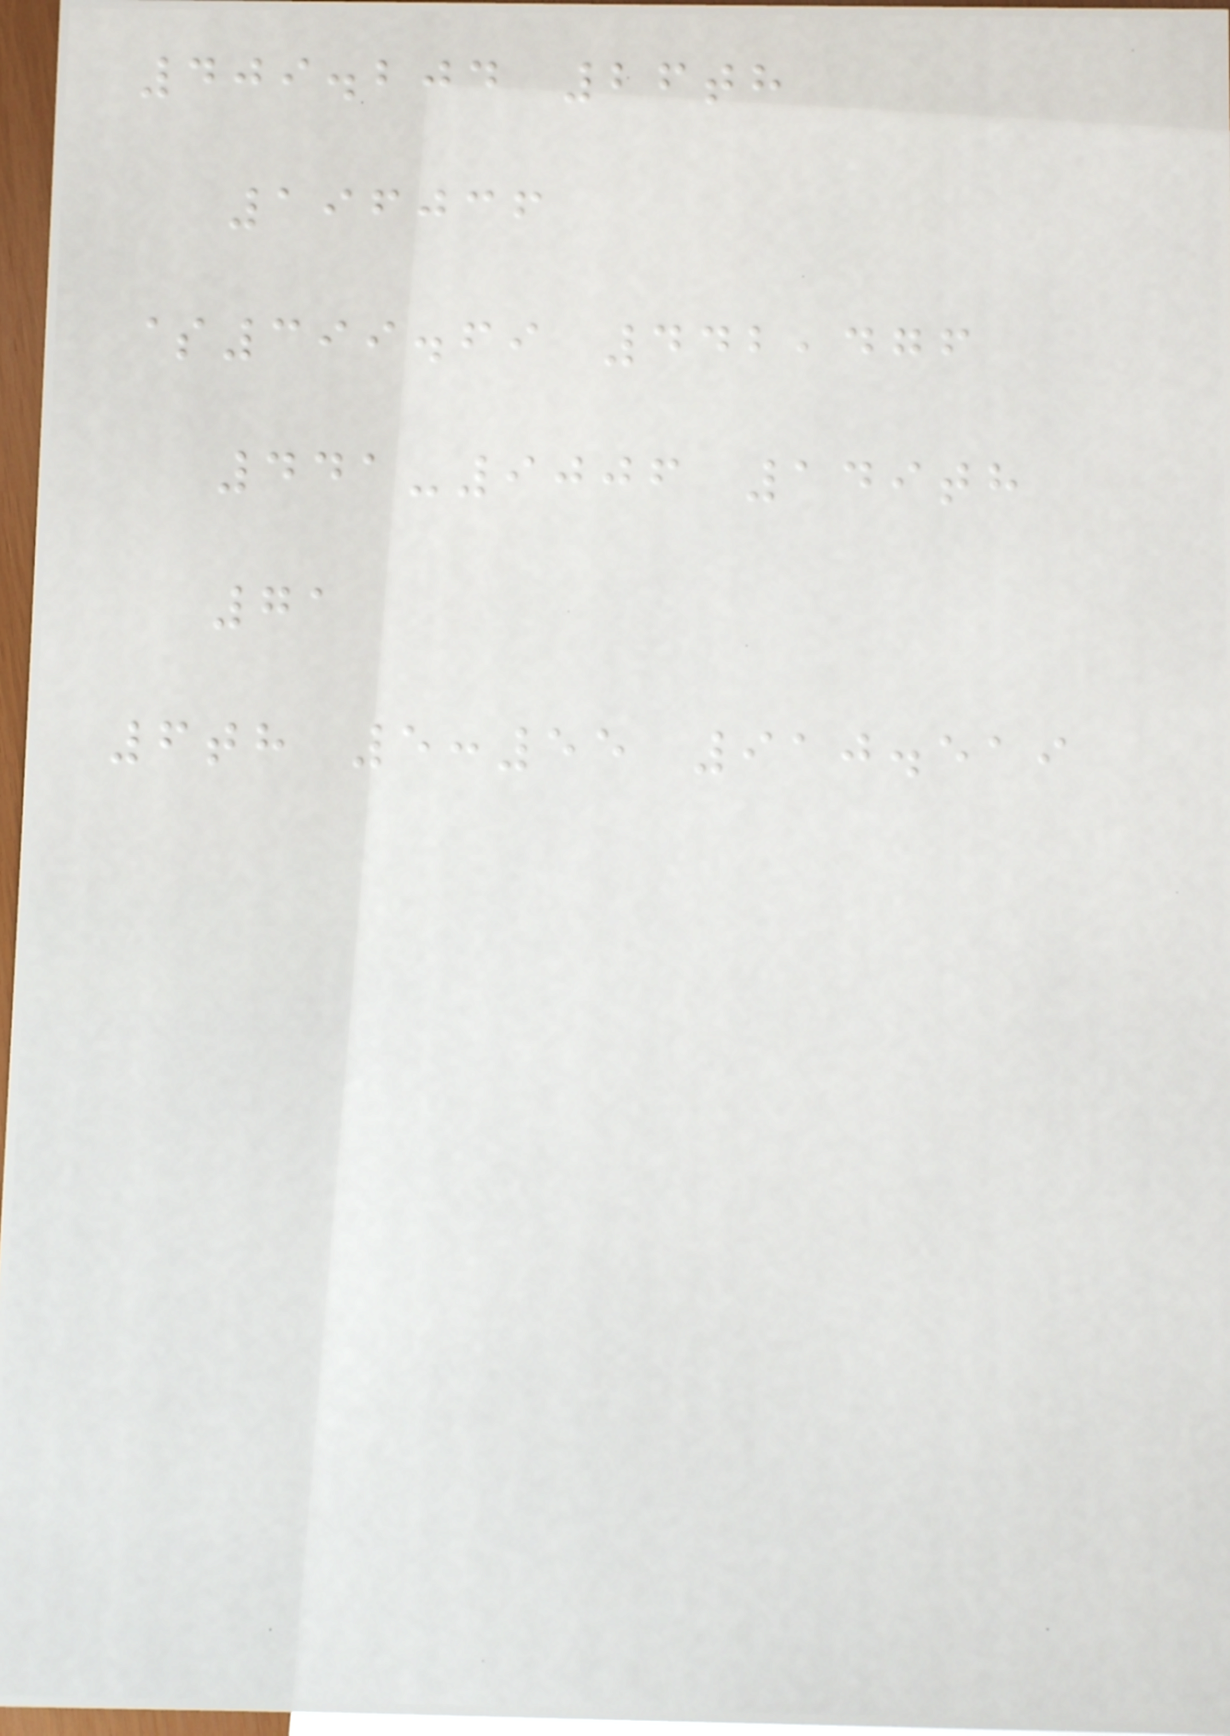409.204 26th
196036
$399.69 442,476
441-9006 149th
71
6th 5:55 910.519
